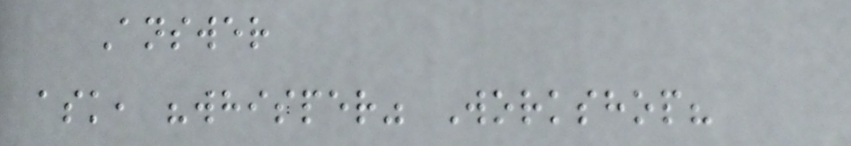Answer
ask, "whisper" Workshop?
